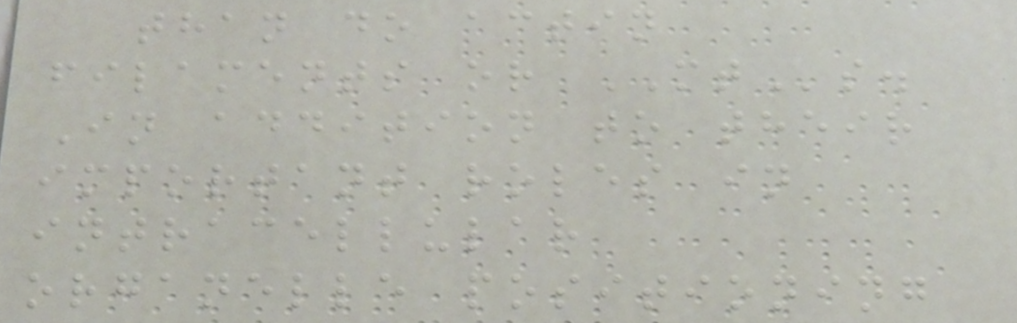than do actin
filaments or MTs.
In addition to their
important roles in
intracellular
organelle positioning
